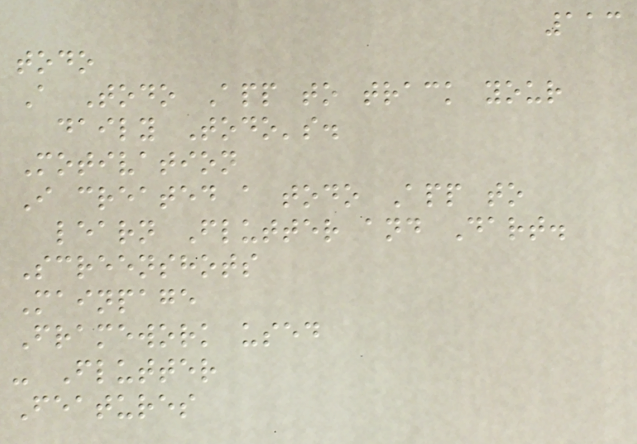113
todo
A Todo App to track your
daily Todo's.
Motivation
I created a todo App to
learn Flutter and Dart.
Screenshots
Mainpage
Framework used
- Flutter
Features
